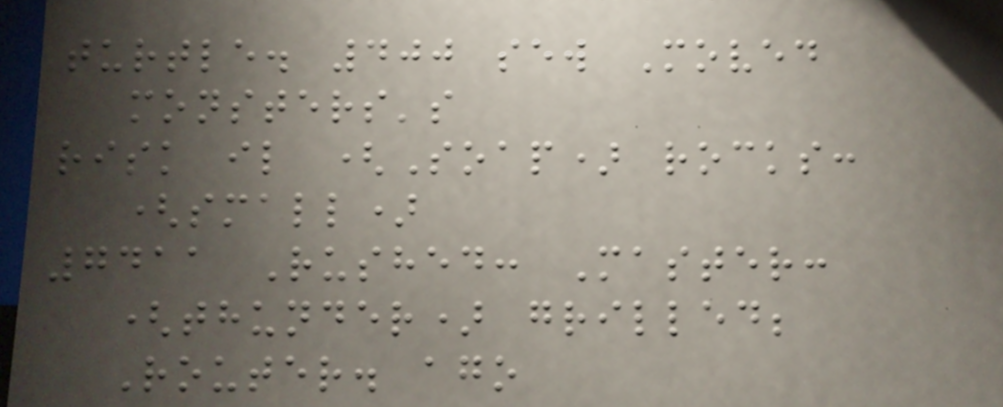turtle. 400 sew Moved
monsters's
risk il (Soap) rocks:
(small)
7411 Rushed: Master:
(thunder) grilled;
Router. ago
